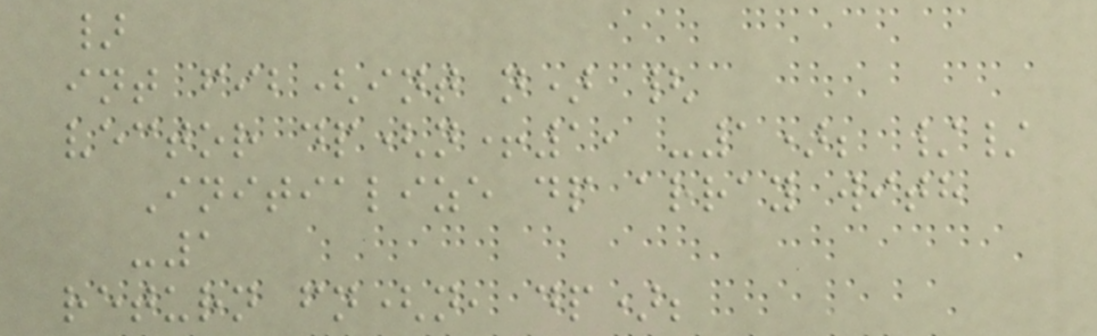}
int fib(int n) {
vector dp(n+1, -1); //
Initialize dp array with
-1
return fn(n, dp);
